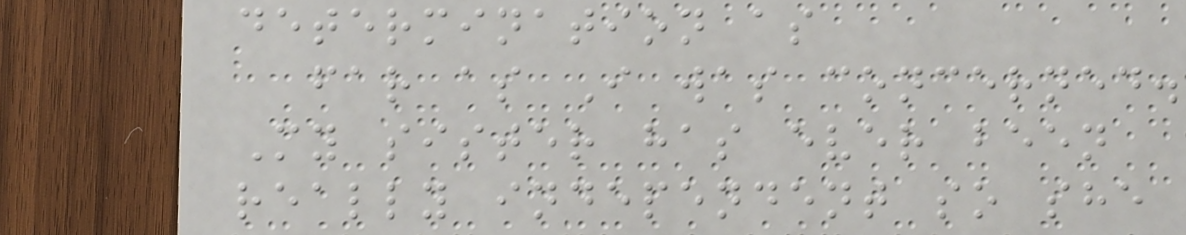determination as
far as I was concerned.
My sister has ever been
really independent so she
